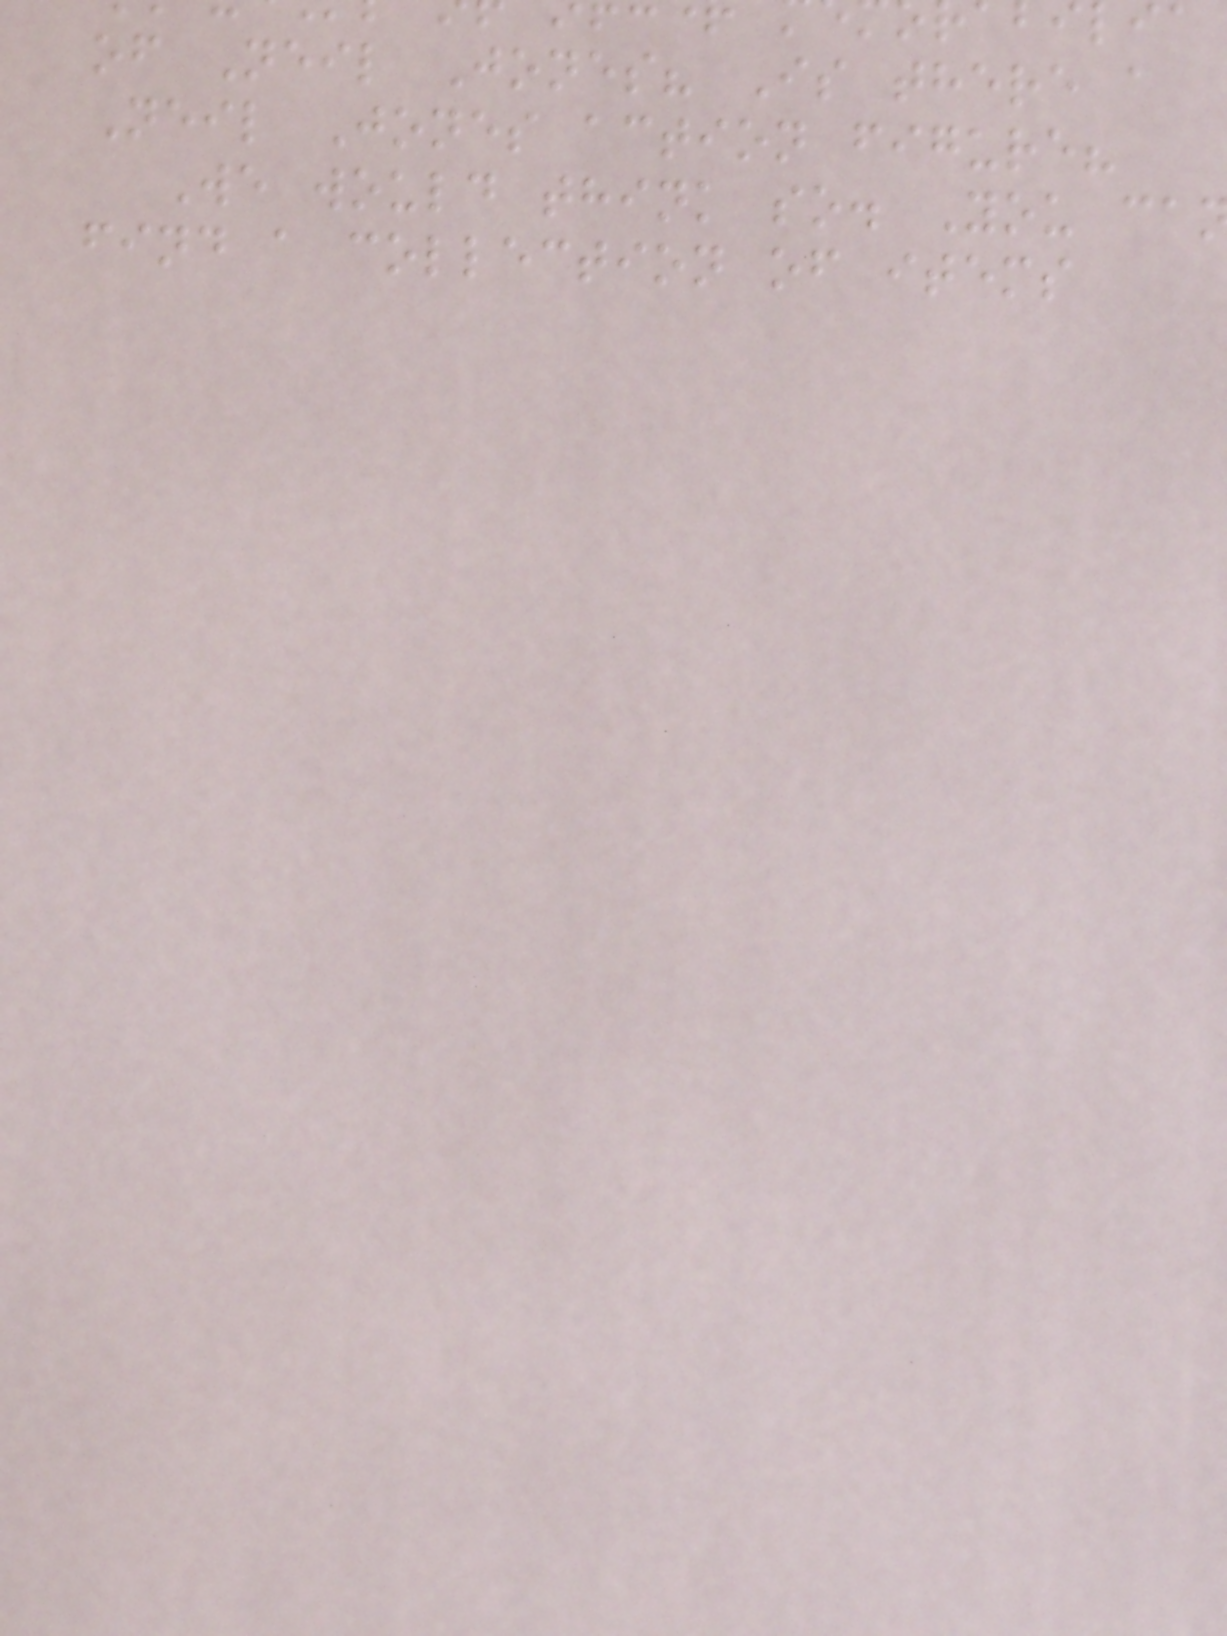of Neil Jones? Is there a
Neil Jones action figure?
We would think so. You ca
find a collection of items
